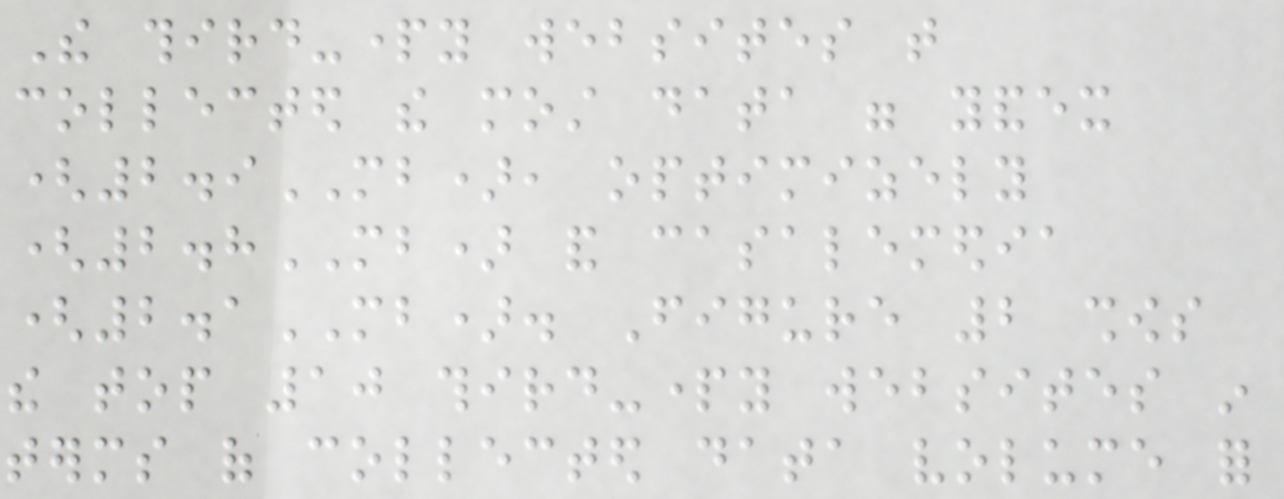The third-party websites that
collected the most data were yandex
(2.9MB), optimizely
(2.8MB) and casalemedia
(2.1MB). Figure 2 shows
the top 10 third-party websites in
terms of collected data volume for
